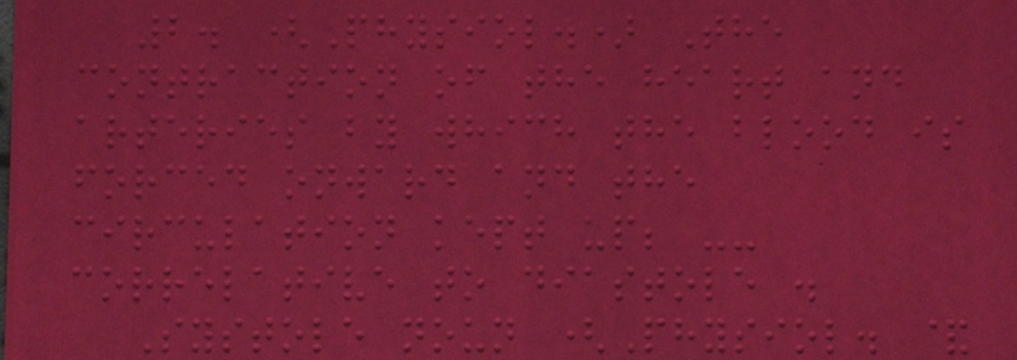2. (Physiol.) The
contraction of the heart and
arteries by which the blood is
forced onward and the
circulation kept up; --
correlative to diastole .
Systole noun (Physiol. &
